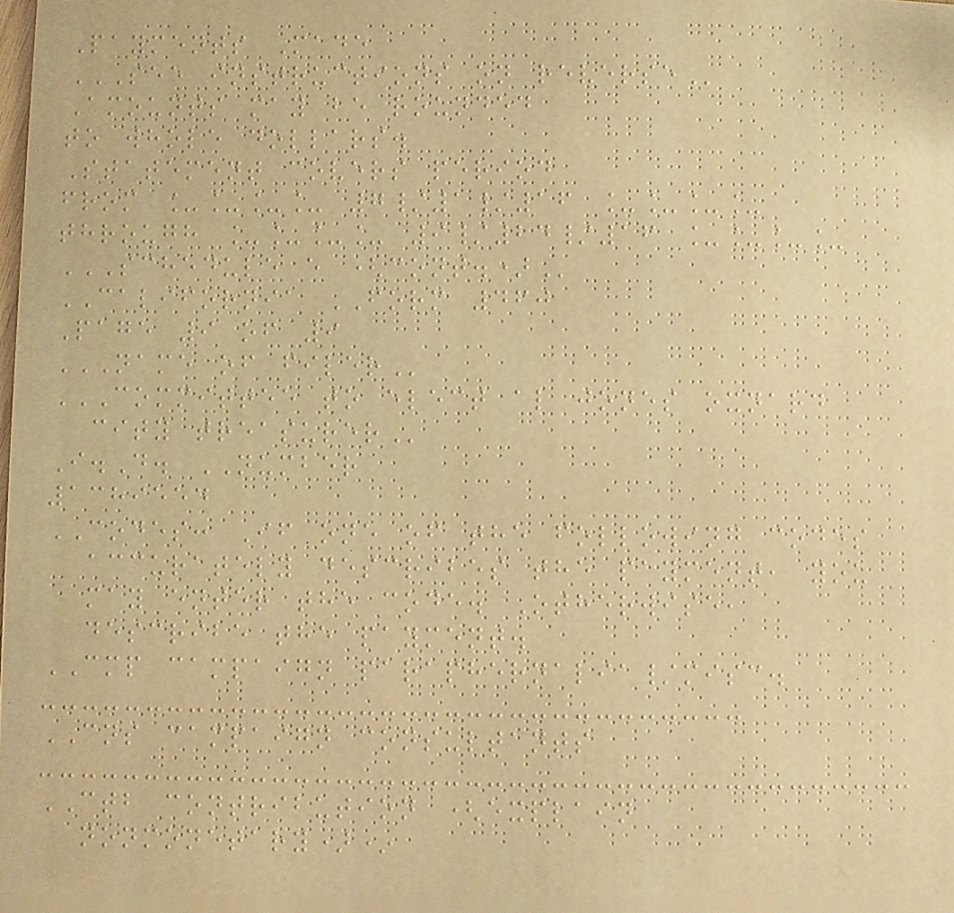Payments Made
SEE INSTRUCTIONS ON REVERSE
Amounts may be rounded
to whole dollars.
Statement covers period
from ____ 7/1/16 ____
through ____ 9/24/16 ____
SCHEDULE E (CONT.)
CALIFORNIA FORM 460
Page 9 of 9
NAME OF FILER
COMMITTEE TO ELECT AL JONES OXNARD
CITY TREASURER
I.D. NUMBER
1389554
CODES: If one of the following codes
accurately describes the payment, you
may enter the code. Otherwise,
describe the payment.
CMP campaign paraphernalia/misc.
CNS campaign consultants
CTB contribution (explain
nonmonetary)*
